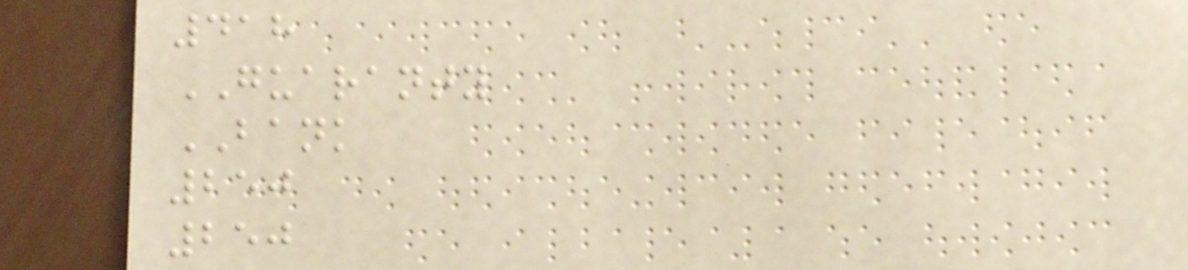418
GUARANTY
BANK
250
250
